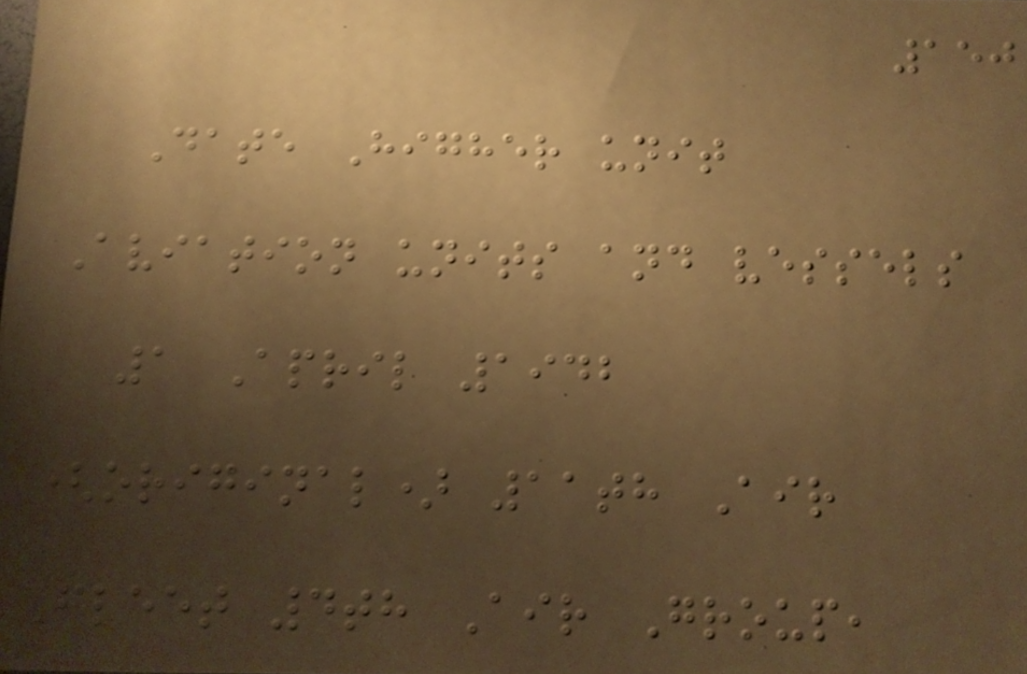150
Date Higher unit
Aviation units and vessels
1 April 1942
(original) 11th Air
Fleet 4th Air Group,
